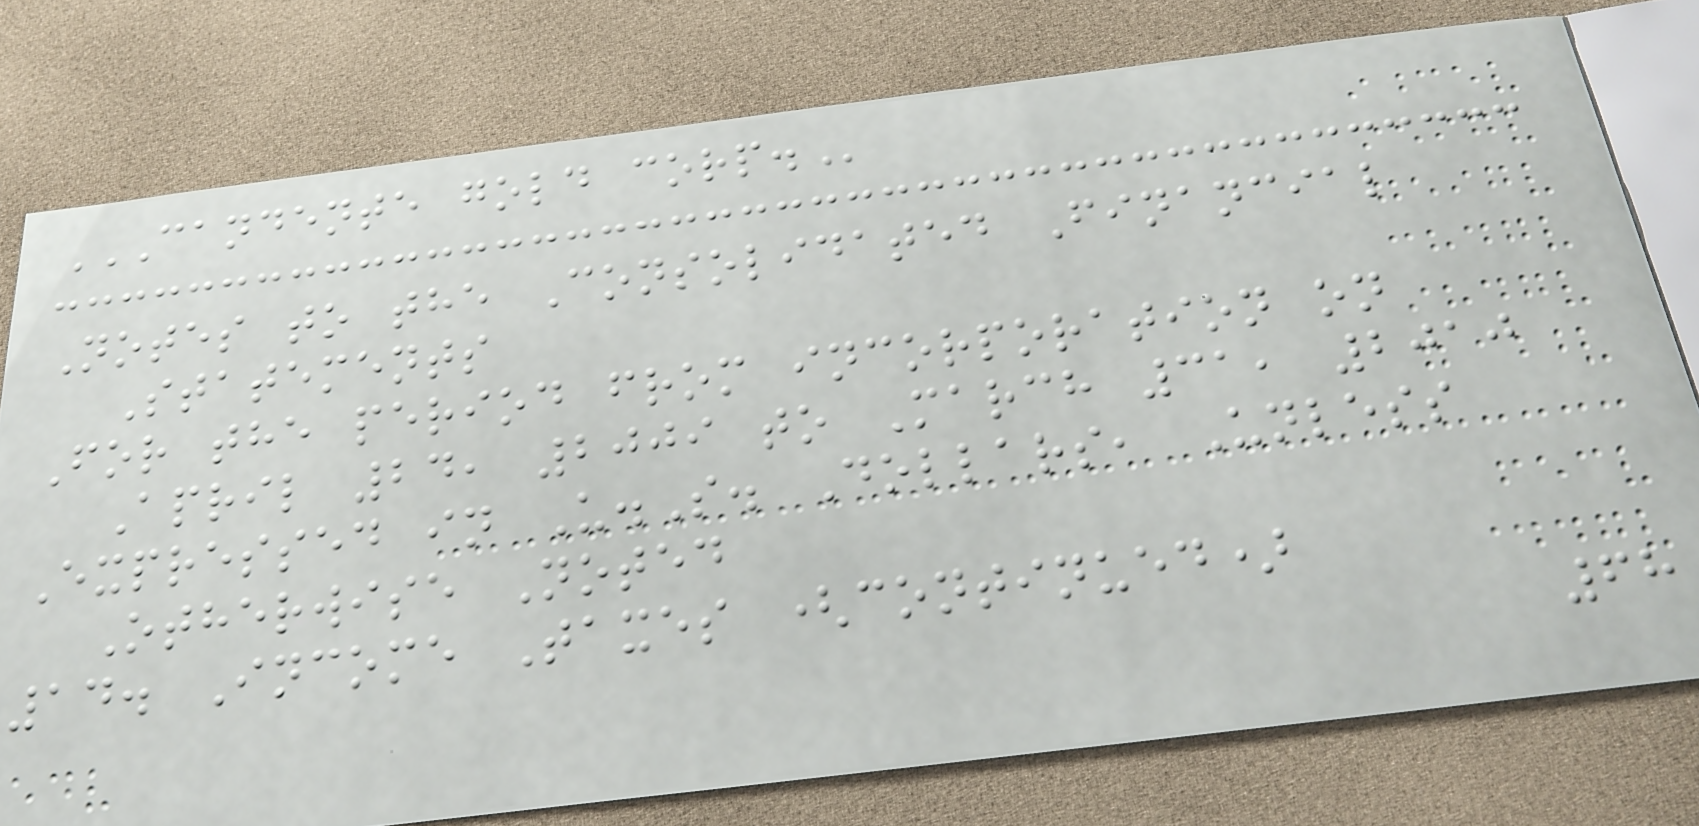CANDENTE GOLD CORP.
Notes to the Consolidated Financial
Statements
For the period from incorporation on
April 24, 2009 to March 31, 2010
Expressed in U.S. Dollars, Unless
Otherwise Noted
14. Income Taxes (continued)
68
